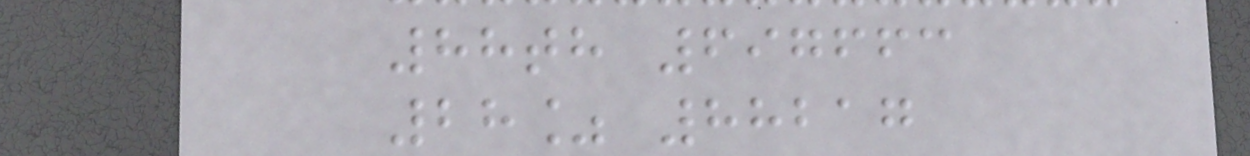88th 697663
28% 88217
